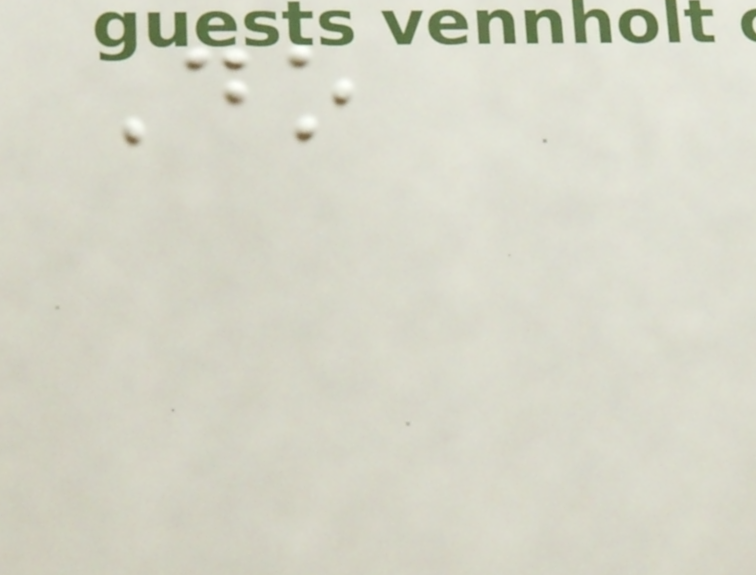Do
